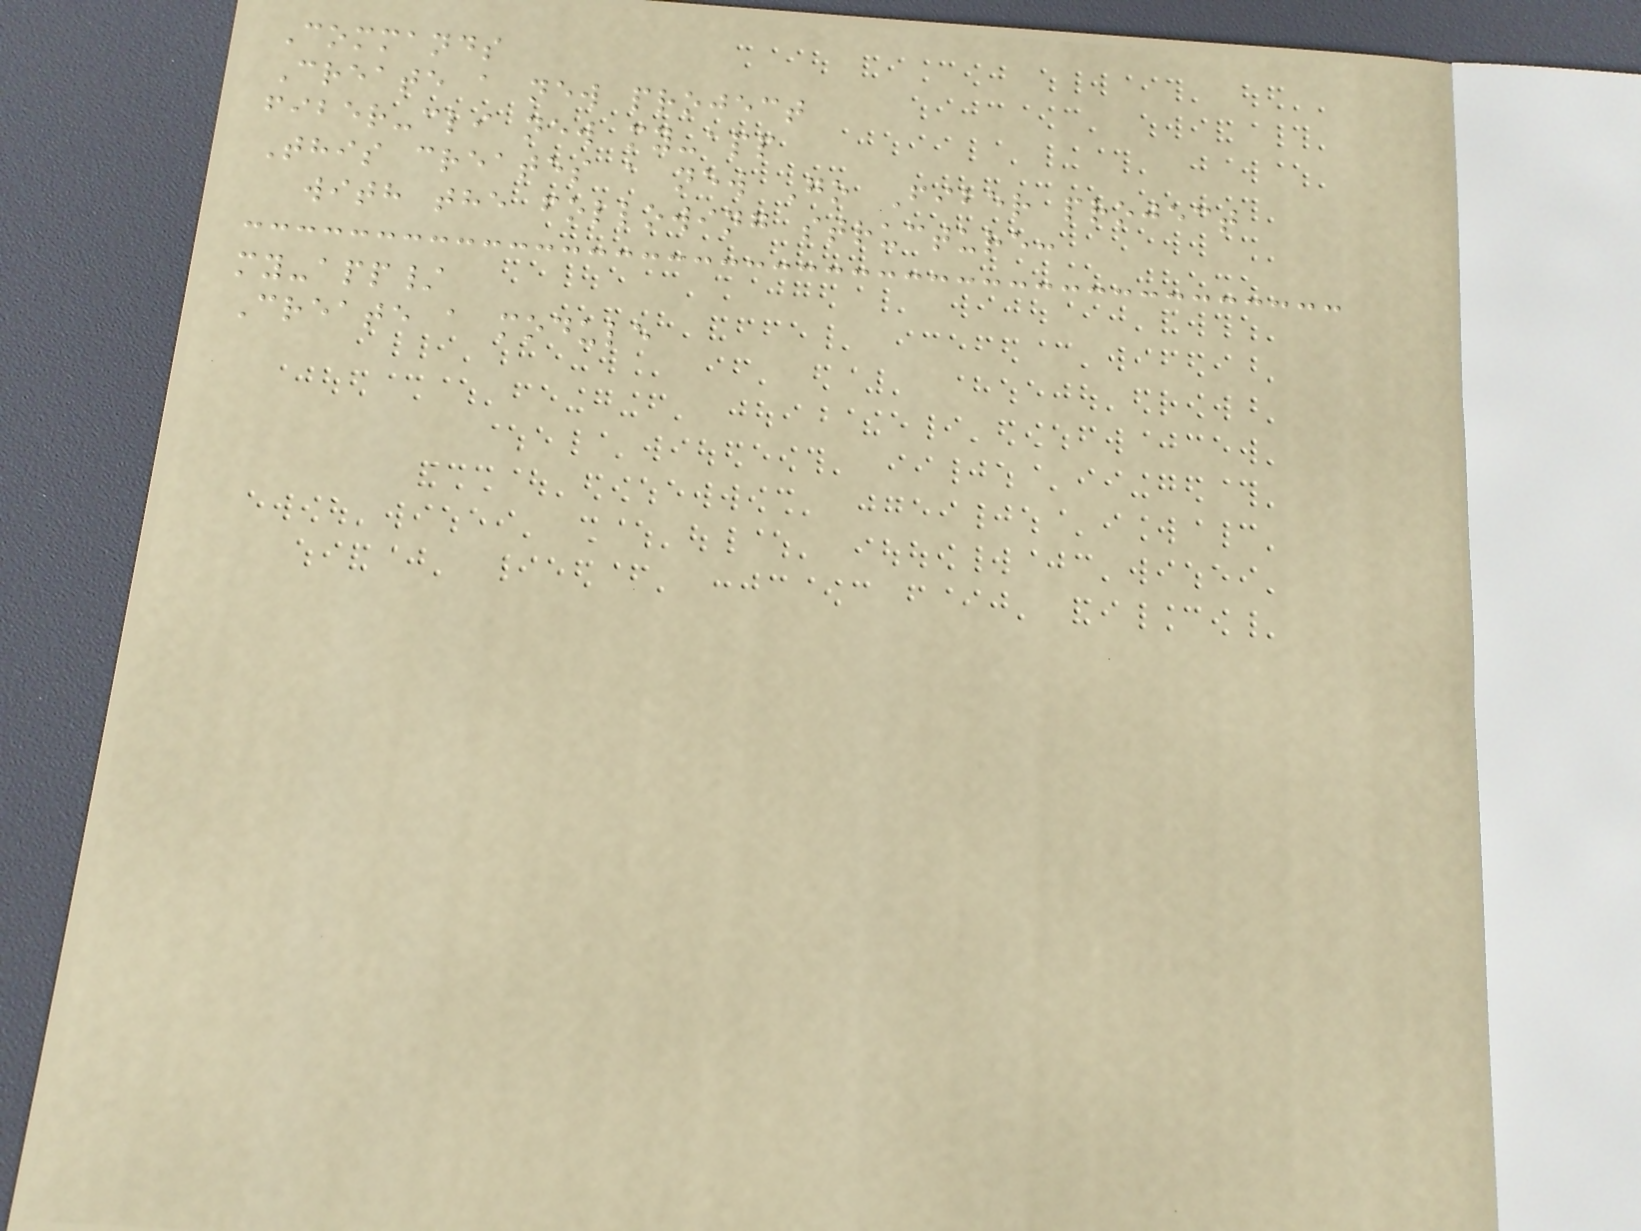Commands
Create a new project
fiber-cli new my-app
This creates a new Go Fiber project
with the following structure:
my-app/
Create a module
